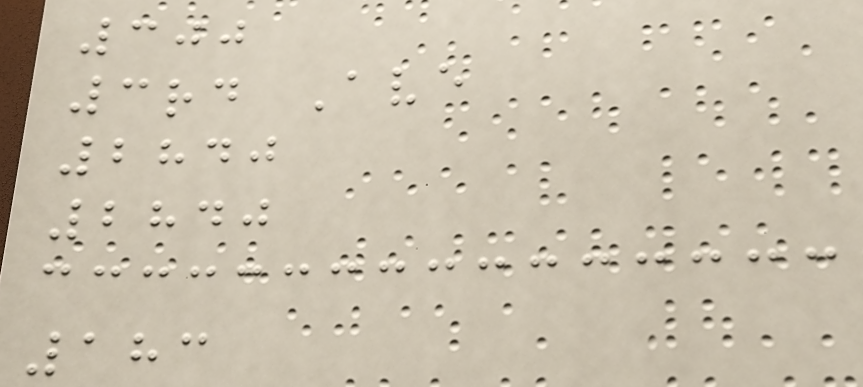300
3rd Ave
2840
2840
183
